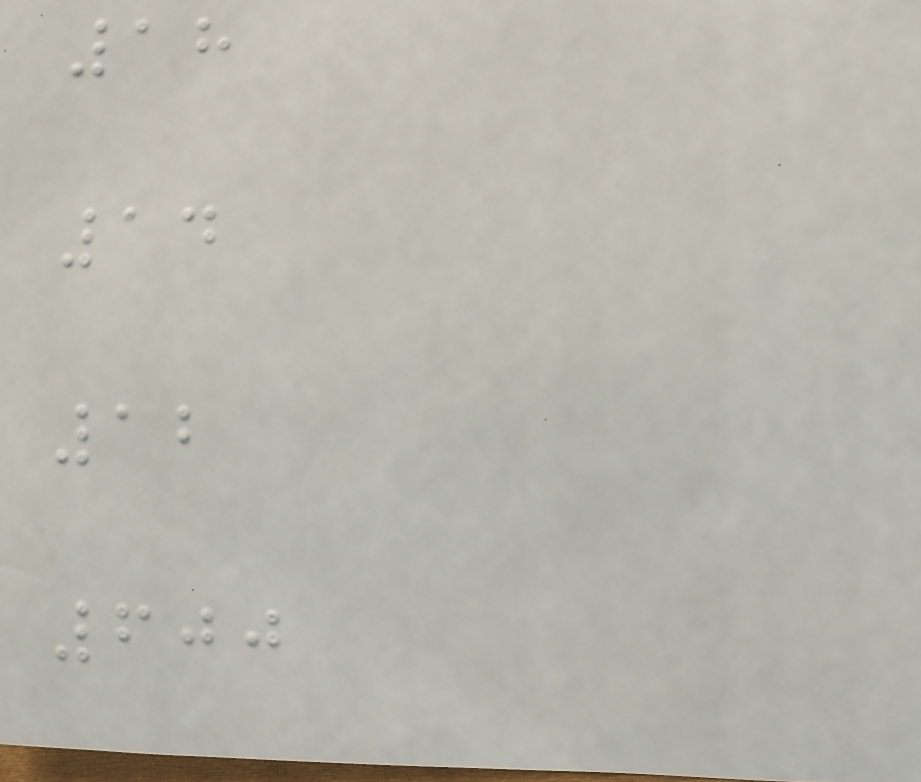18
14
12
600
